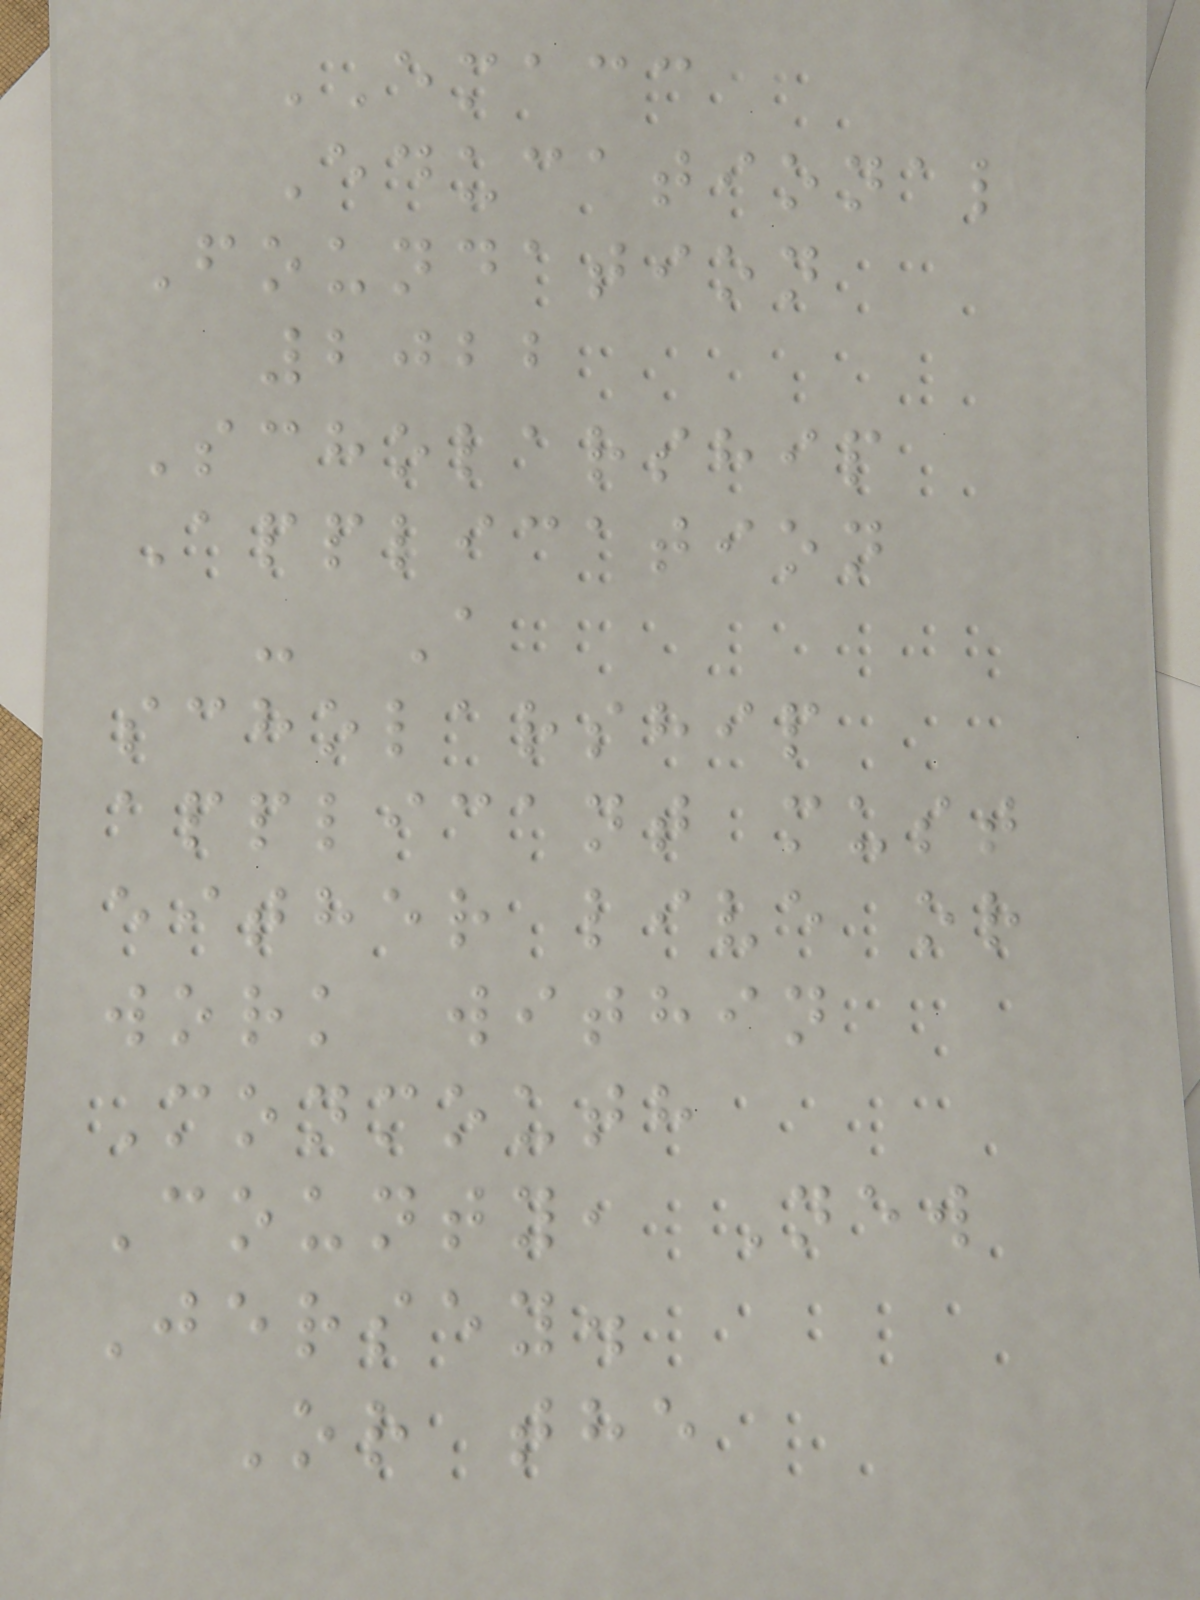EMACC
Educational
Foundation
2022
Scholarship
Application
- A
scholarship
applicant must
either live or
work within
Monmouth
County, New
Jersey.
Or the
